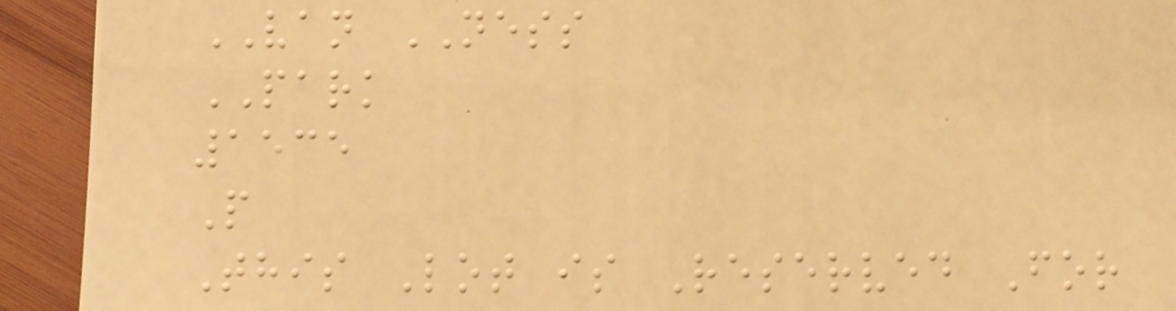VAN NESS
PARK
1535
P
This Lot is Reserved For
